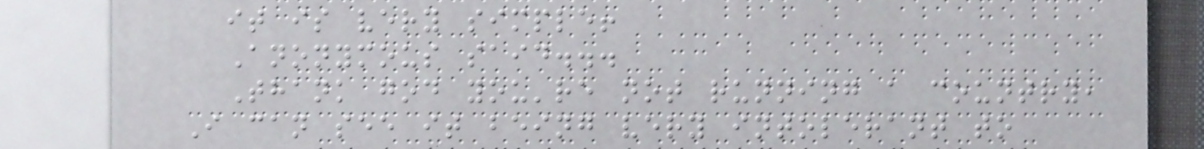it is very simple!
Anonymous said...
Thank god you're not running a country,
I can see it being very intolerant to
